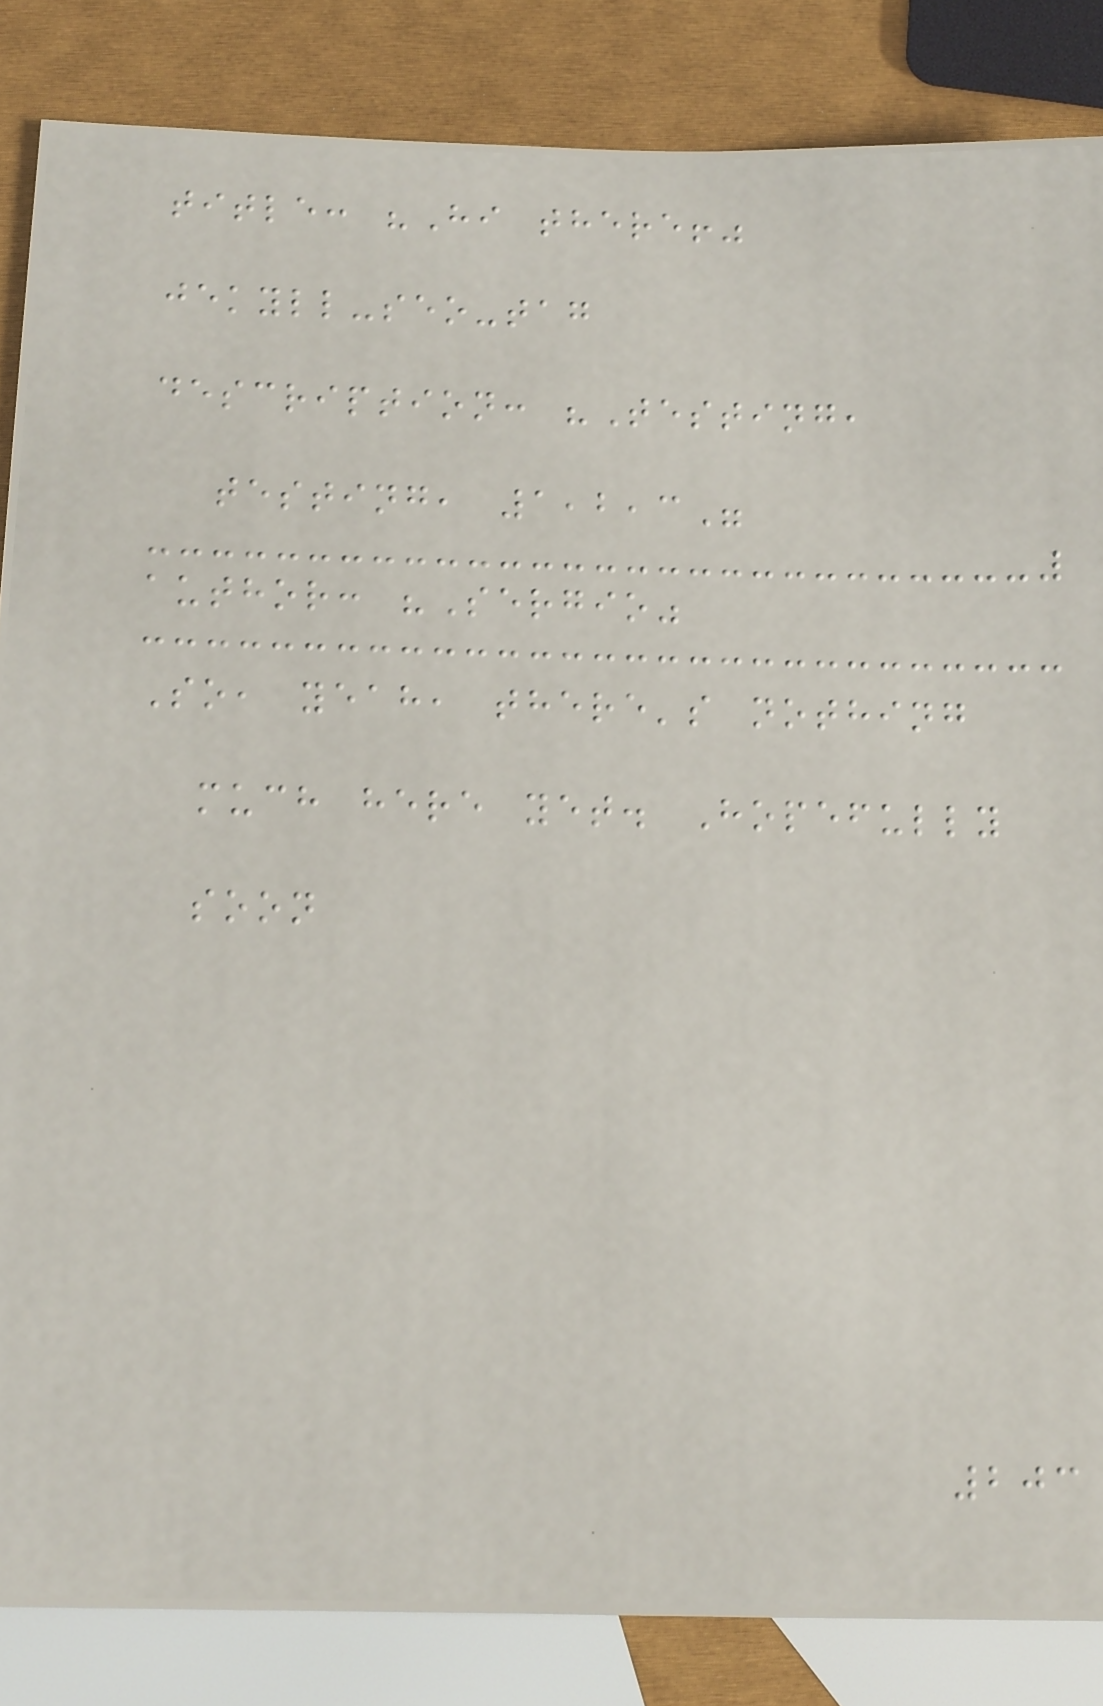title: "Hi there!"
jekyll-seo-tag
description: "Testing,
testing, 1,2,3"
author: "Sergio"
So, yeah, there's nothing
much here yet. Hopefully
soon
203
